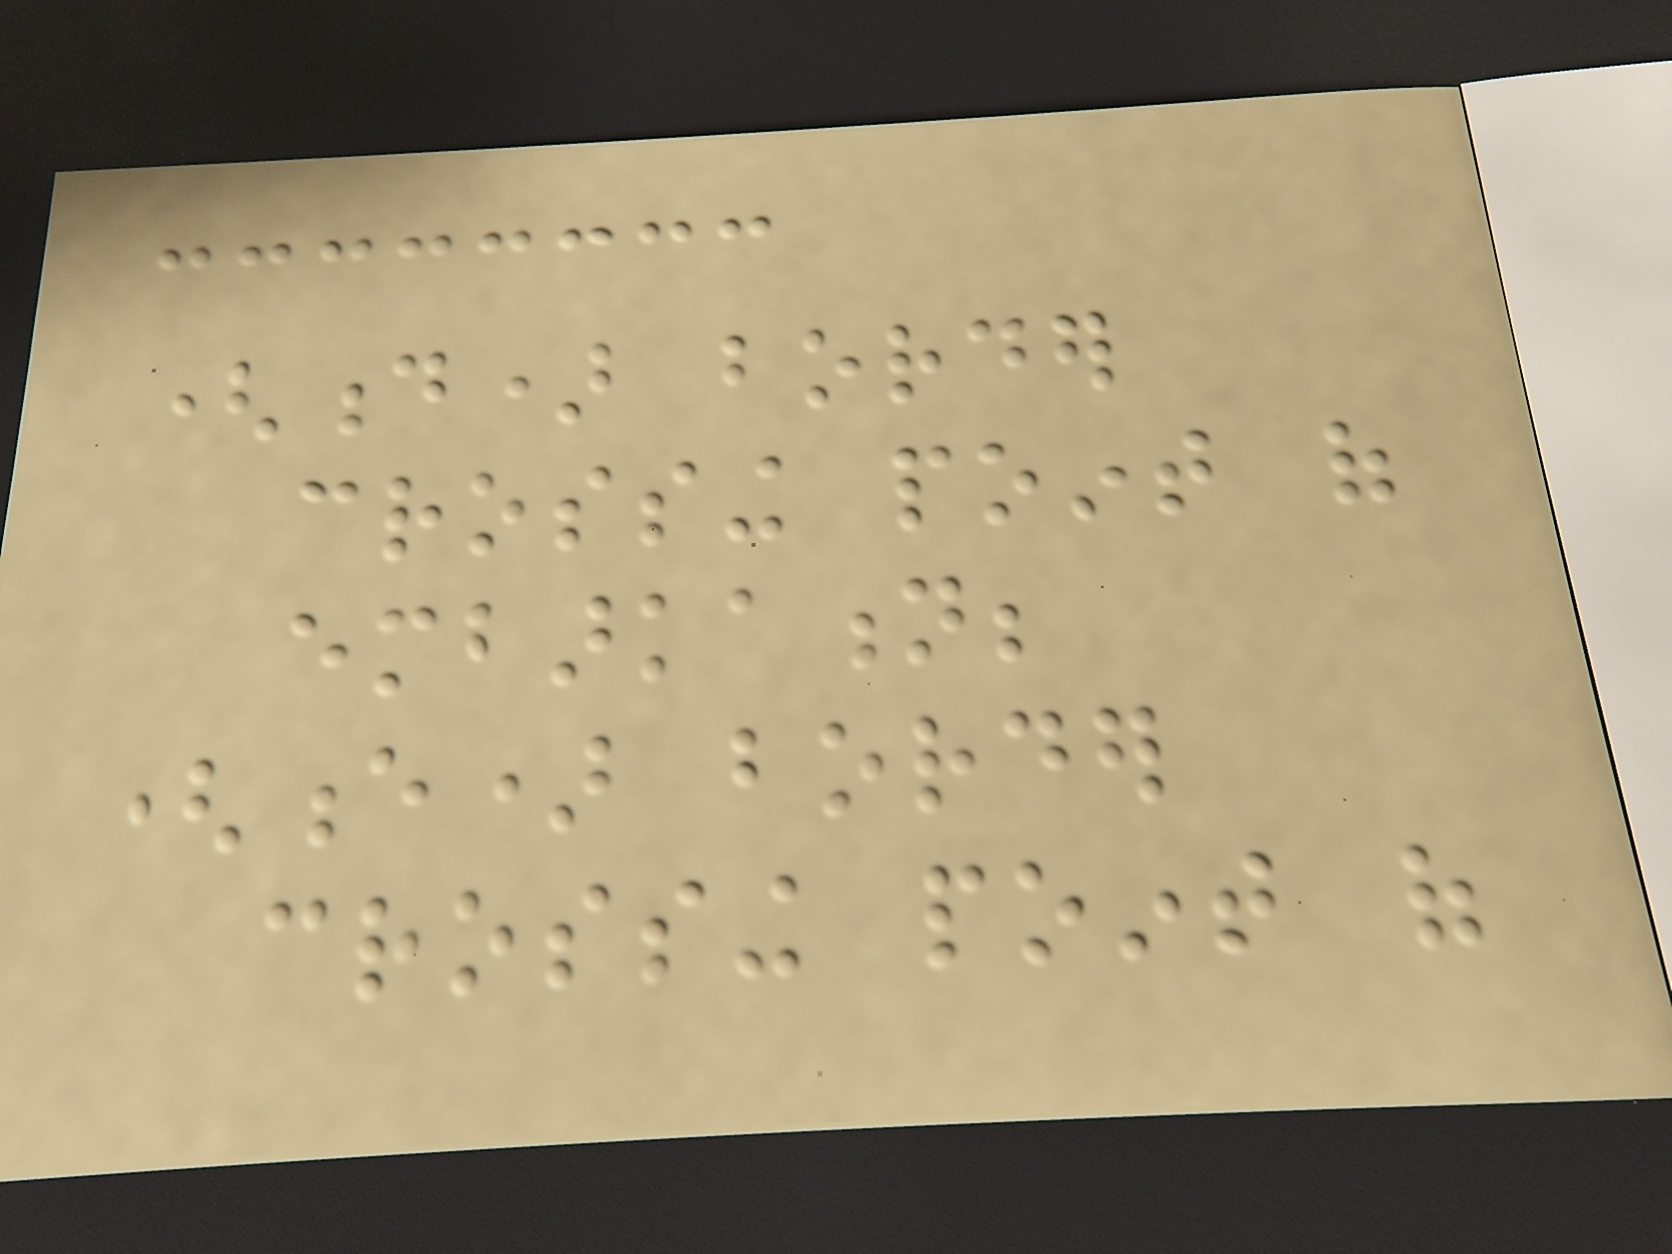(d) border
crossing point of
embarkation;
(e) border
crossing point of
